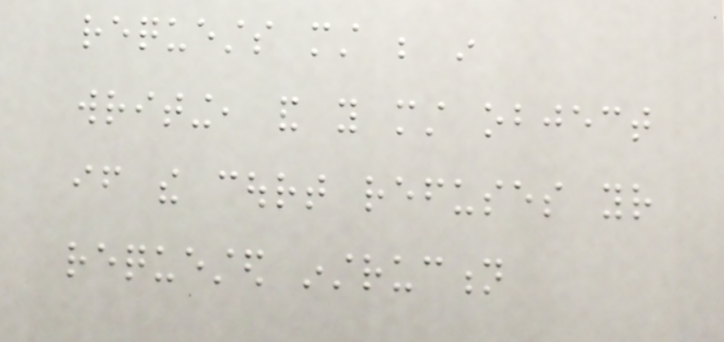requests must be in
writing, and you must object
if the court refuses your
requested instruction
